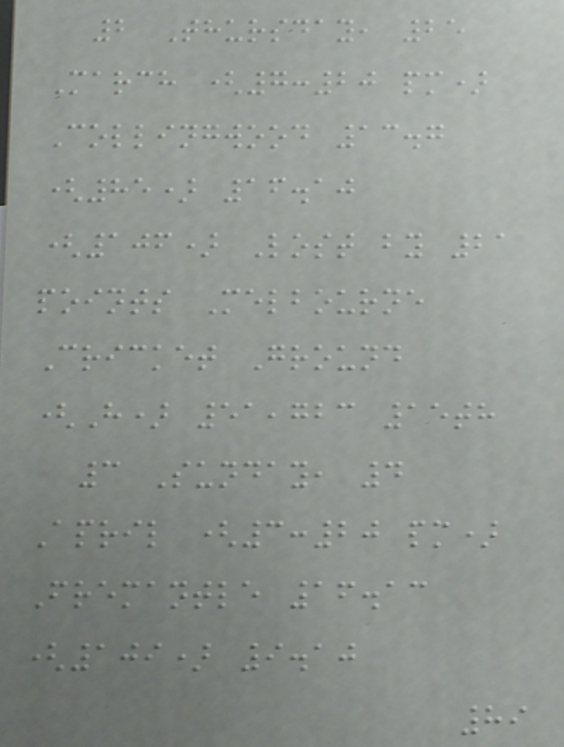2 Thursday, 25
March (7:20 pm)
Collingwood 13.7
(85) 16.10
(106) Lost by 21
points Melbourne
Cricket Ground
(H) 51,723 15th
3 Sunday, 4
April (3:20 pm)
Fremantle 16.13
(109) 9.10
89
